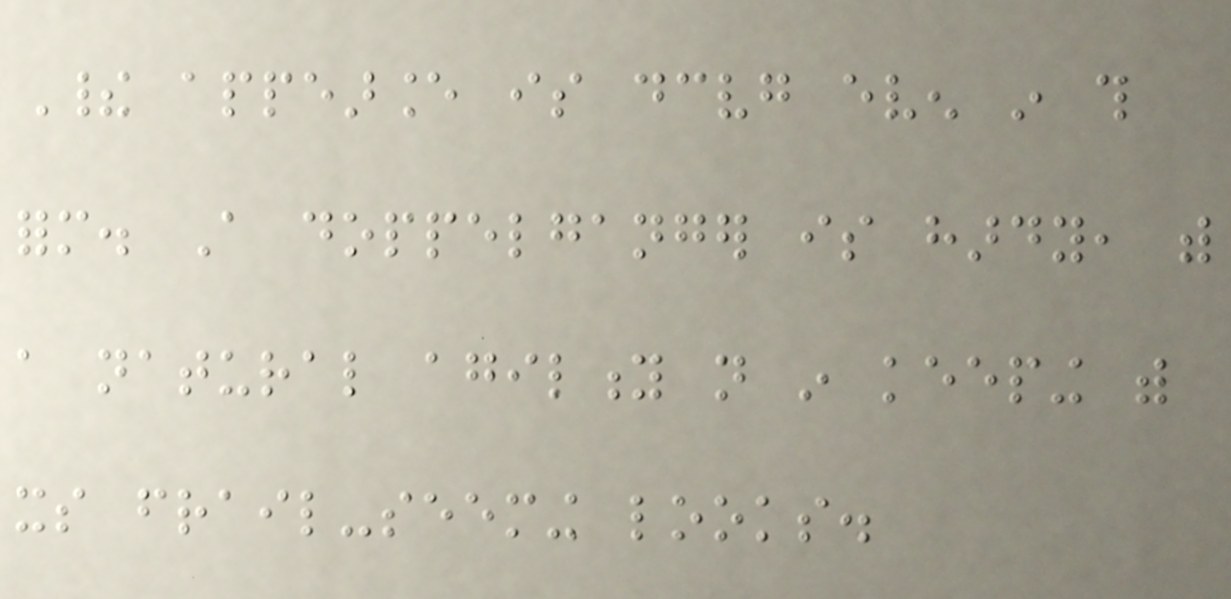Their appearance is deceiving even in this
form. A doppelganger is hardy, with
a natural agility not in keeping with
its frail-seeming looks.
